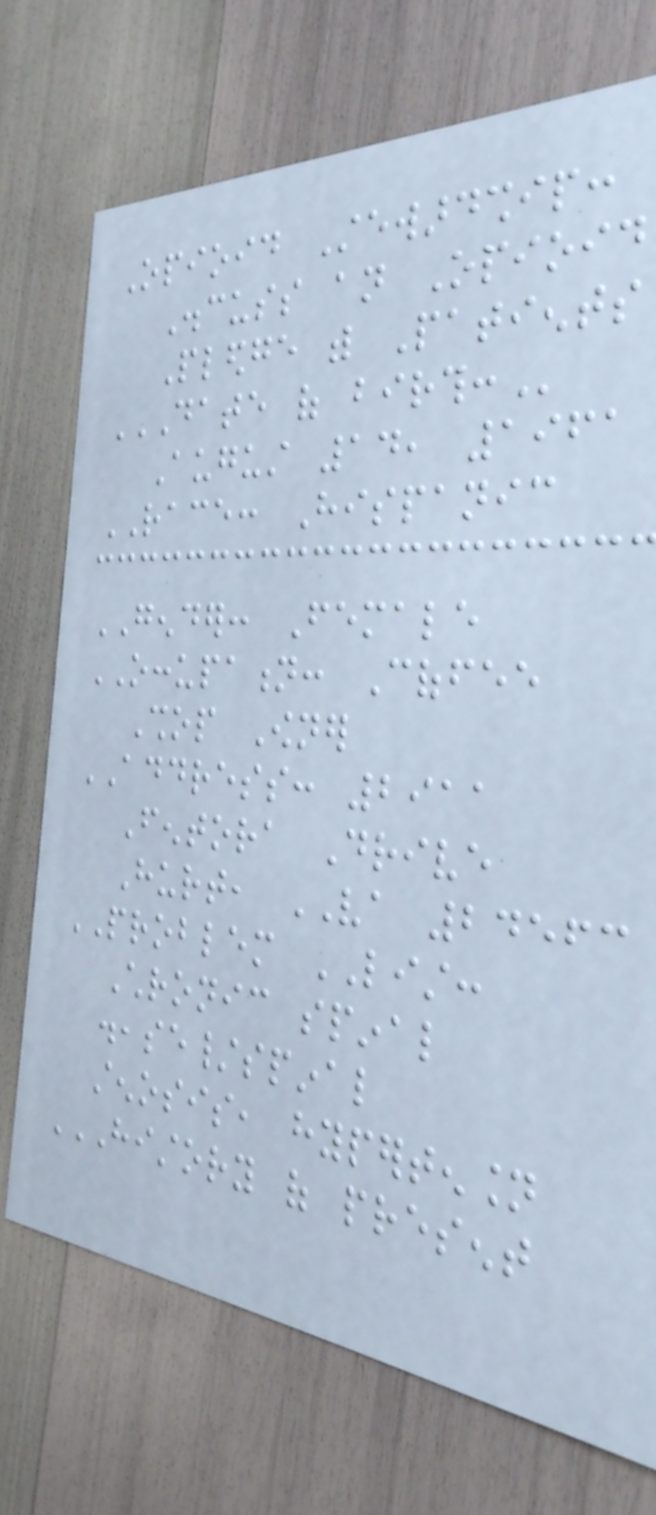Opioid Stewardship:
Discuss an Opioid
Pledge with Patients
DATE OF BIRTH:
August 14, 1961
RACE: Hispanic
GENDER: Female
OCCUPATION: Coffee
Shop Owner
ADDRESS: 2911
Fentora Drive
Hurt, VA 24563
PROBLEM LIST:
Chronic spinal
disease/spinal
stenosis, hypertension
HISTORY OF PRESENT
